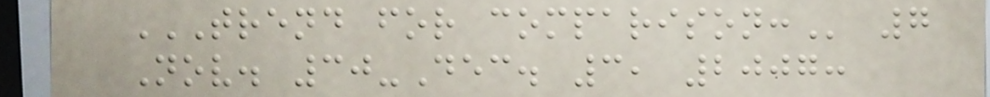TREND FOR COMPARISON: 7
Nov. 30-Dec. 3, 2007:
